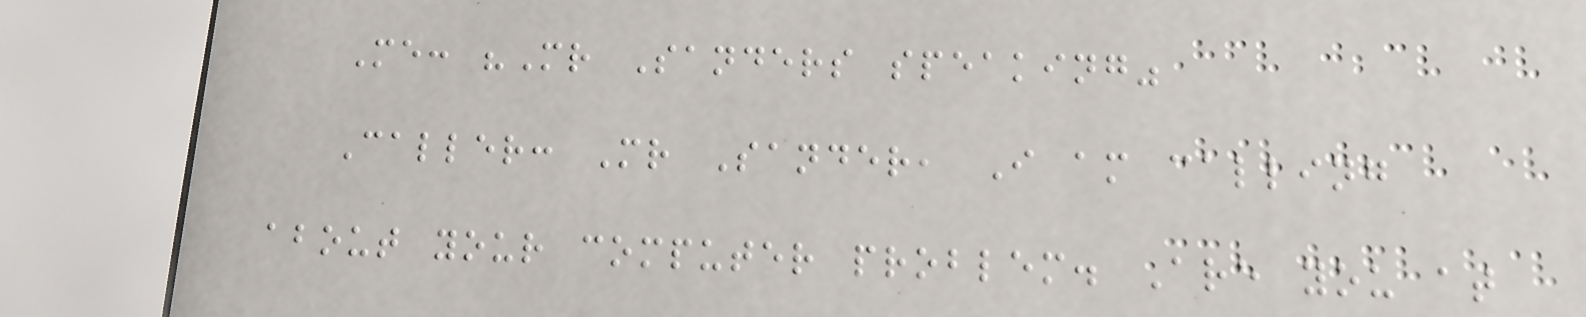Me: "Mr Sanders speaking"
Caller: Mr Sander, I am calling
about your computer problem. Are you at
